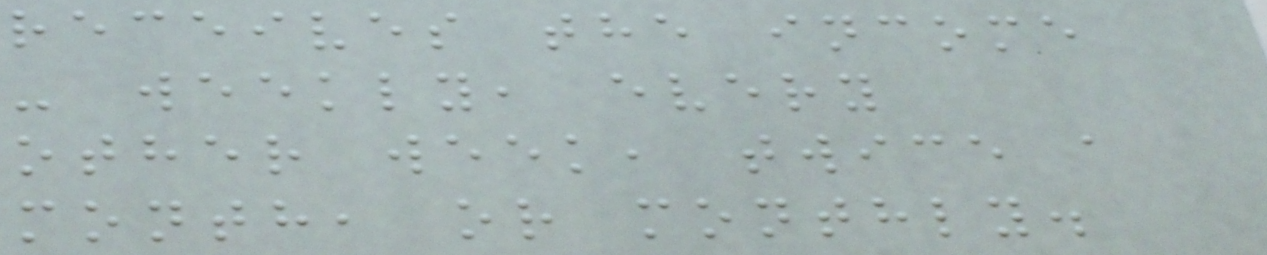receives the income
- weekly, every
other week, twice a
month, or monthly.
